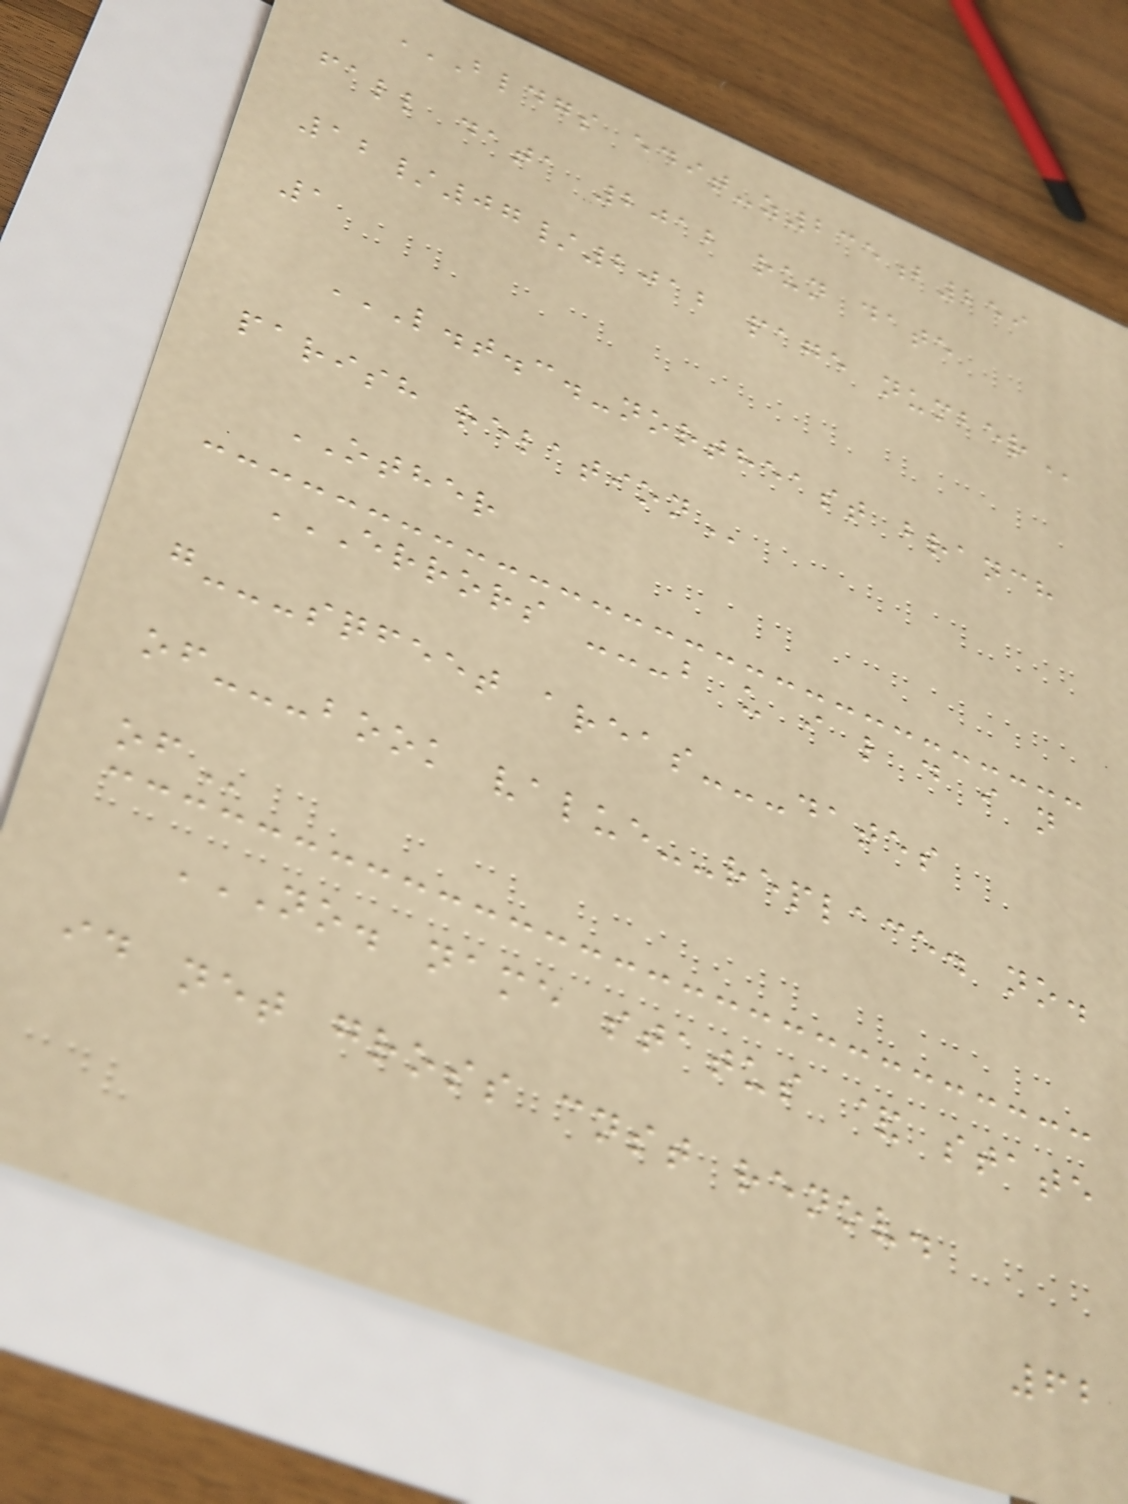BLDGS EDIT-Z235B259
FALL DATA 2012 RUN DATE
12/07/2012 PAGE NUMBER
1
L.T.C.-NORTHEAST BRANCH
PARISH RELATION
OTHER
ERRORS ---B U I L D I N
G---SQFEET AREAS---DATES
OF---BOOK VALUE--REPLACE. NO.
OF
NO. NAME STATUS & STATE
ID NET GROSS CNST RENOV.
62
